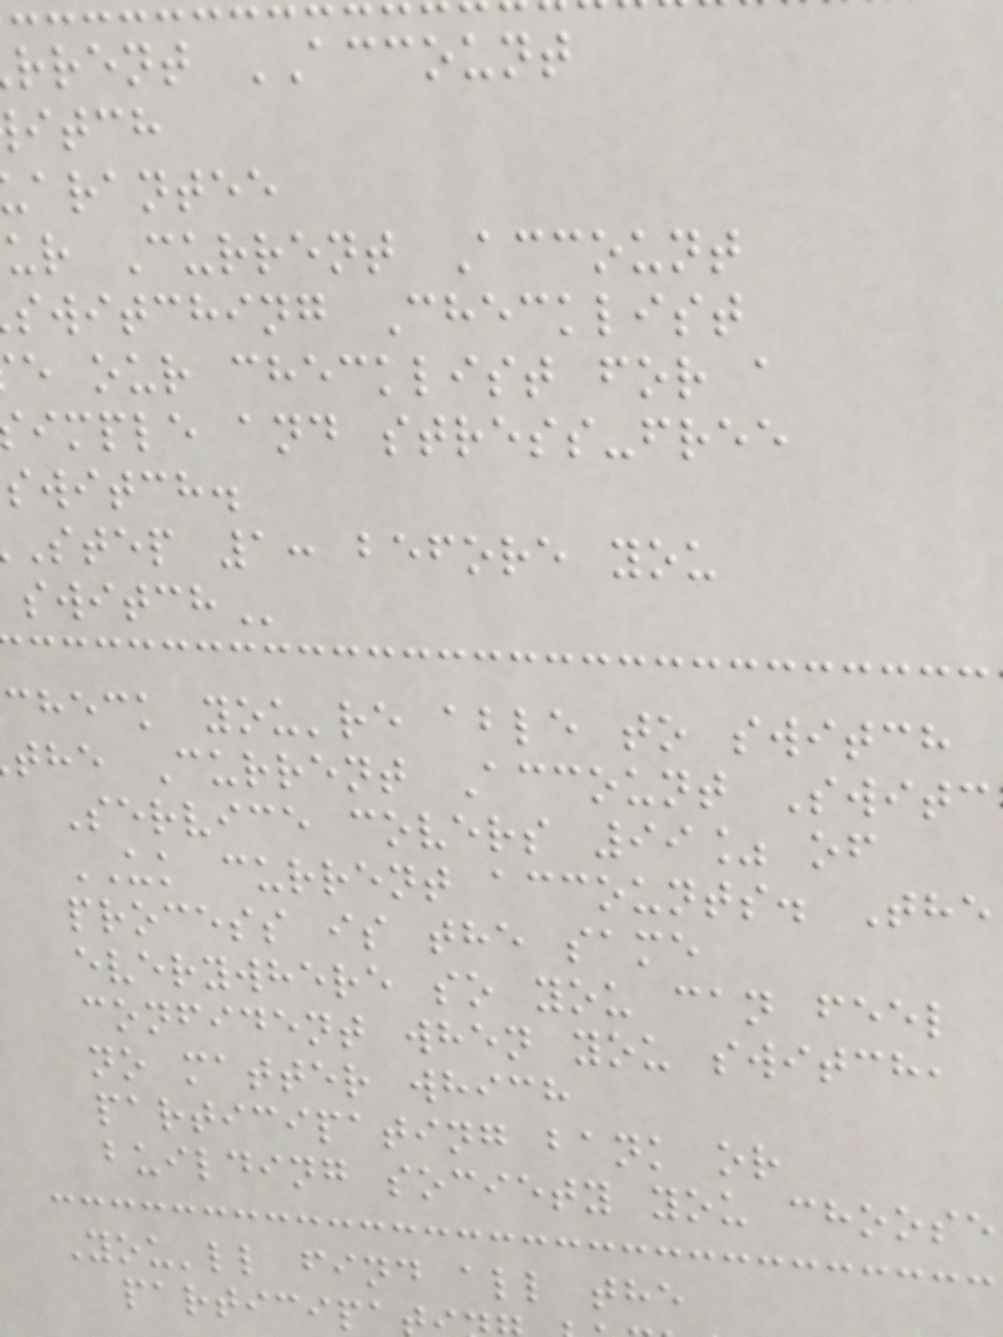rrent ACCOUNT
itch
arantee
ur Current Account
switching Checklist
e our checklist for a
imple and stress-free
switch.
step 1: before you
check you're able to switch
the Current Account Switc
Service covers 99% of
UK current accounts. The
process is the same
everywhere so you can feel
confident when you switch,
no matter which
participating bank or
building society you choose
You'll find all the
participa
